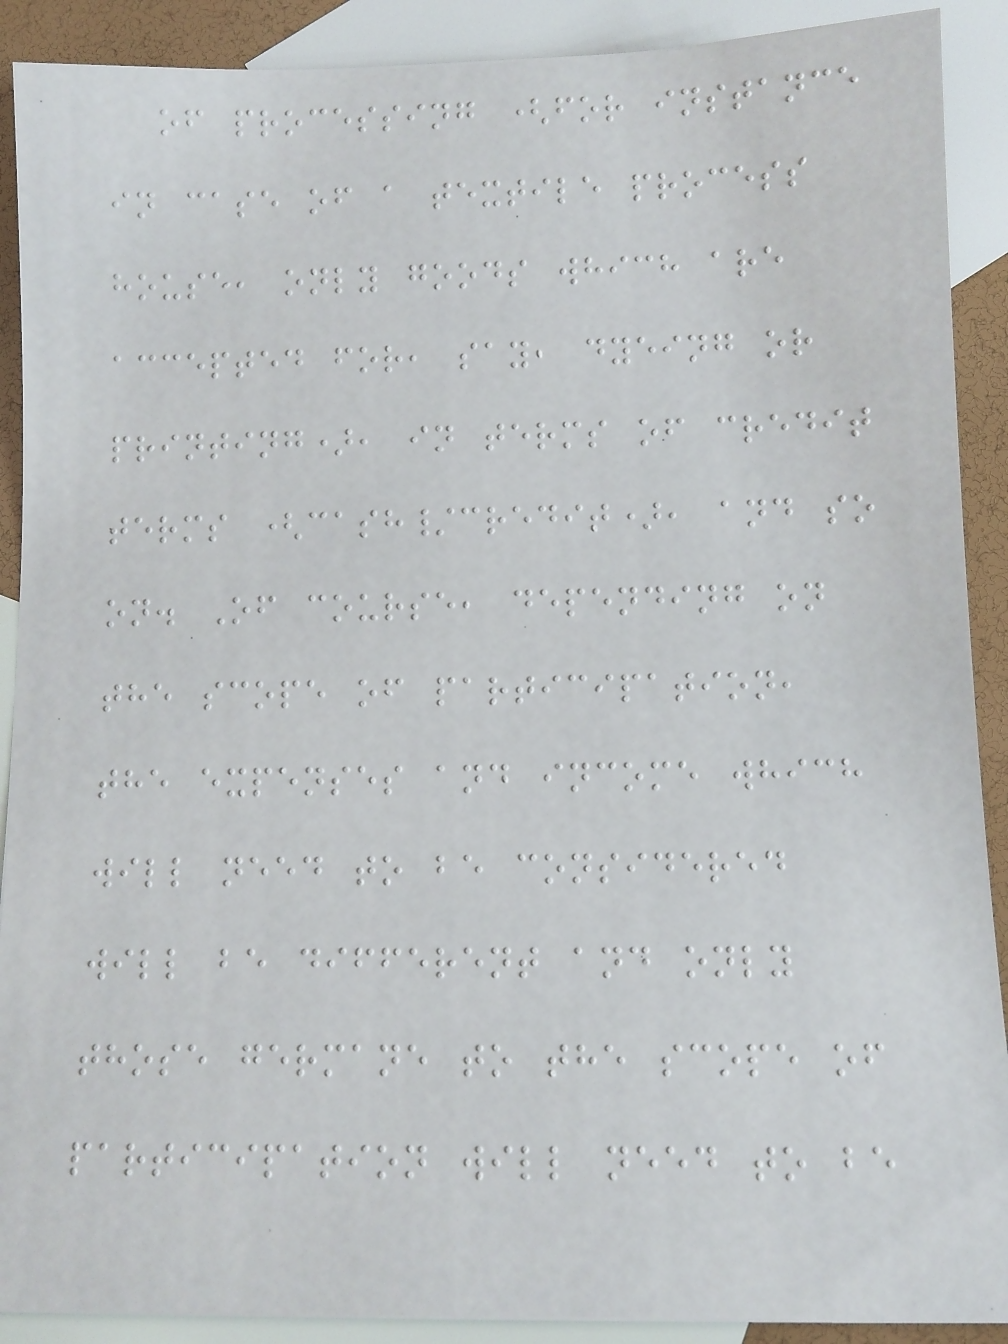of processing (for instance
in case of a textile process
house, only goods which are
accepted for, say, dyeing or
printing), in terms of credit
terms (cash/credit), and so
on. Of course, depending on
the scope of participation,
the expenses and income which
will need to be considered
will be different and only
those germane to the scope of
participation will need to be
